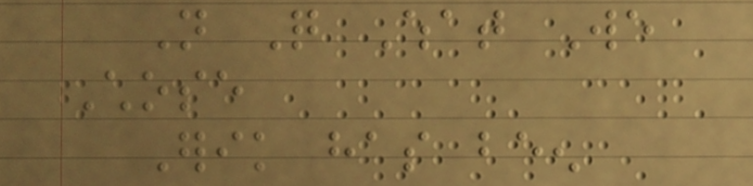Not Quite What We
Chose
Erik has been
